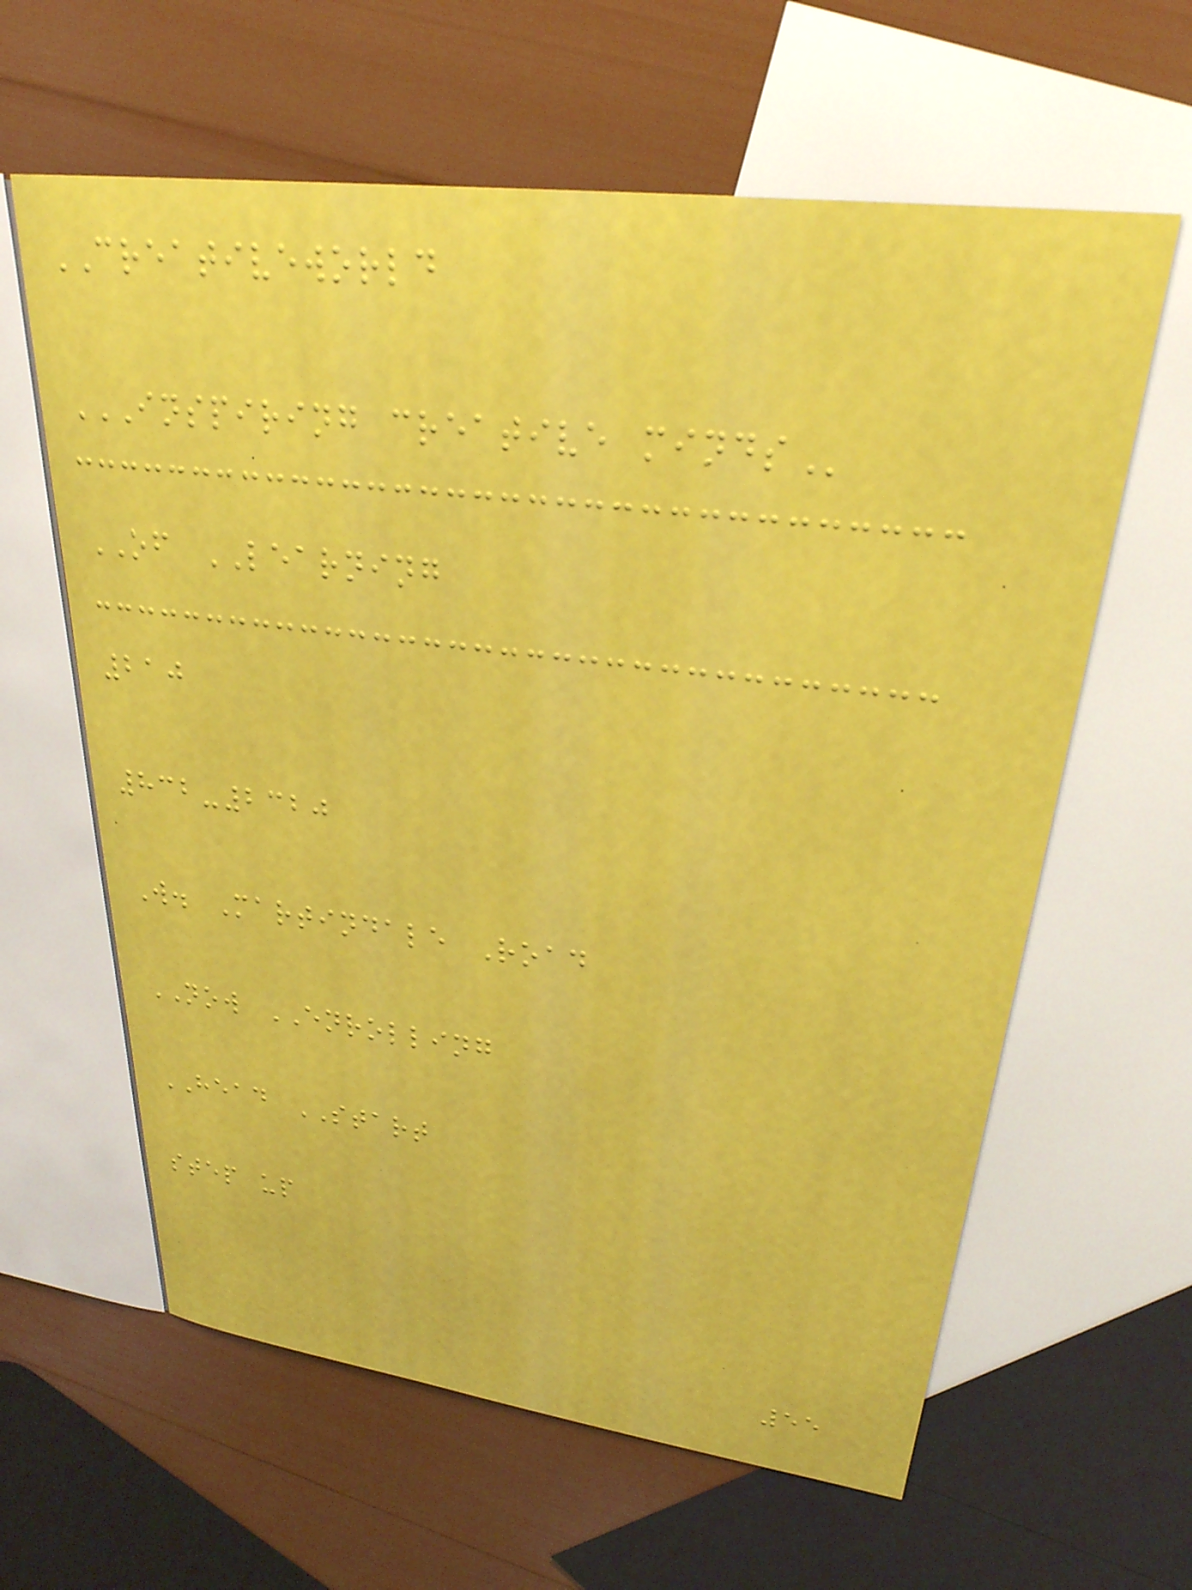CREATIVEWORLD
INSPIRING CREATIVE MINDS
OF LEARNING
210
832-2320
W. Martindale Road
NOW ENROLLING
HEAD START
step up
55
